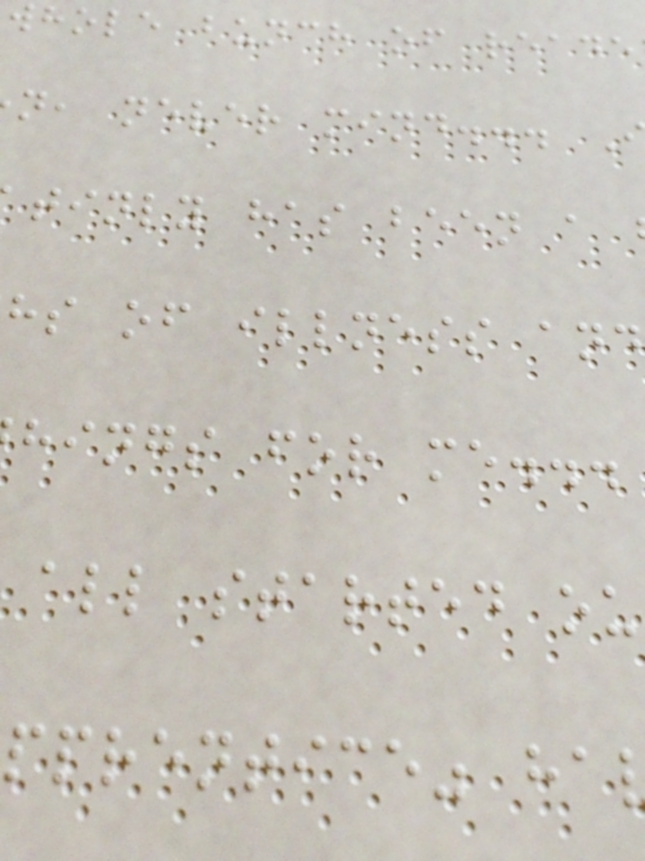whole bunch of reade
n, never mind...
tinly has been a
hs of illness and
hings for me...
all started ou
pprentice" ha
